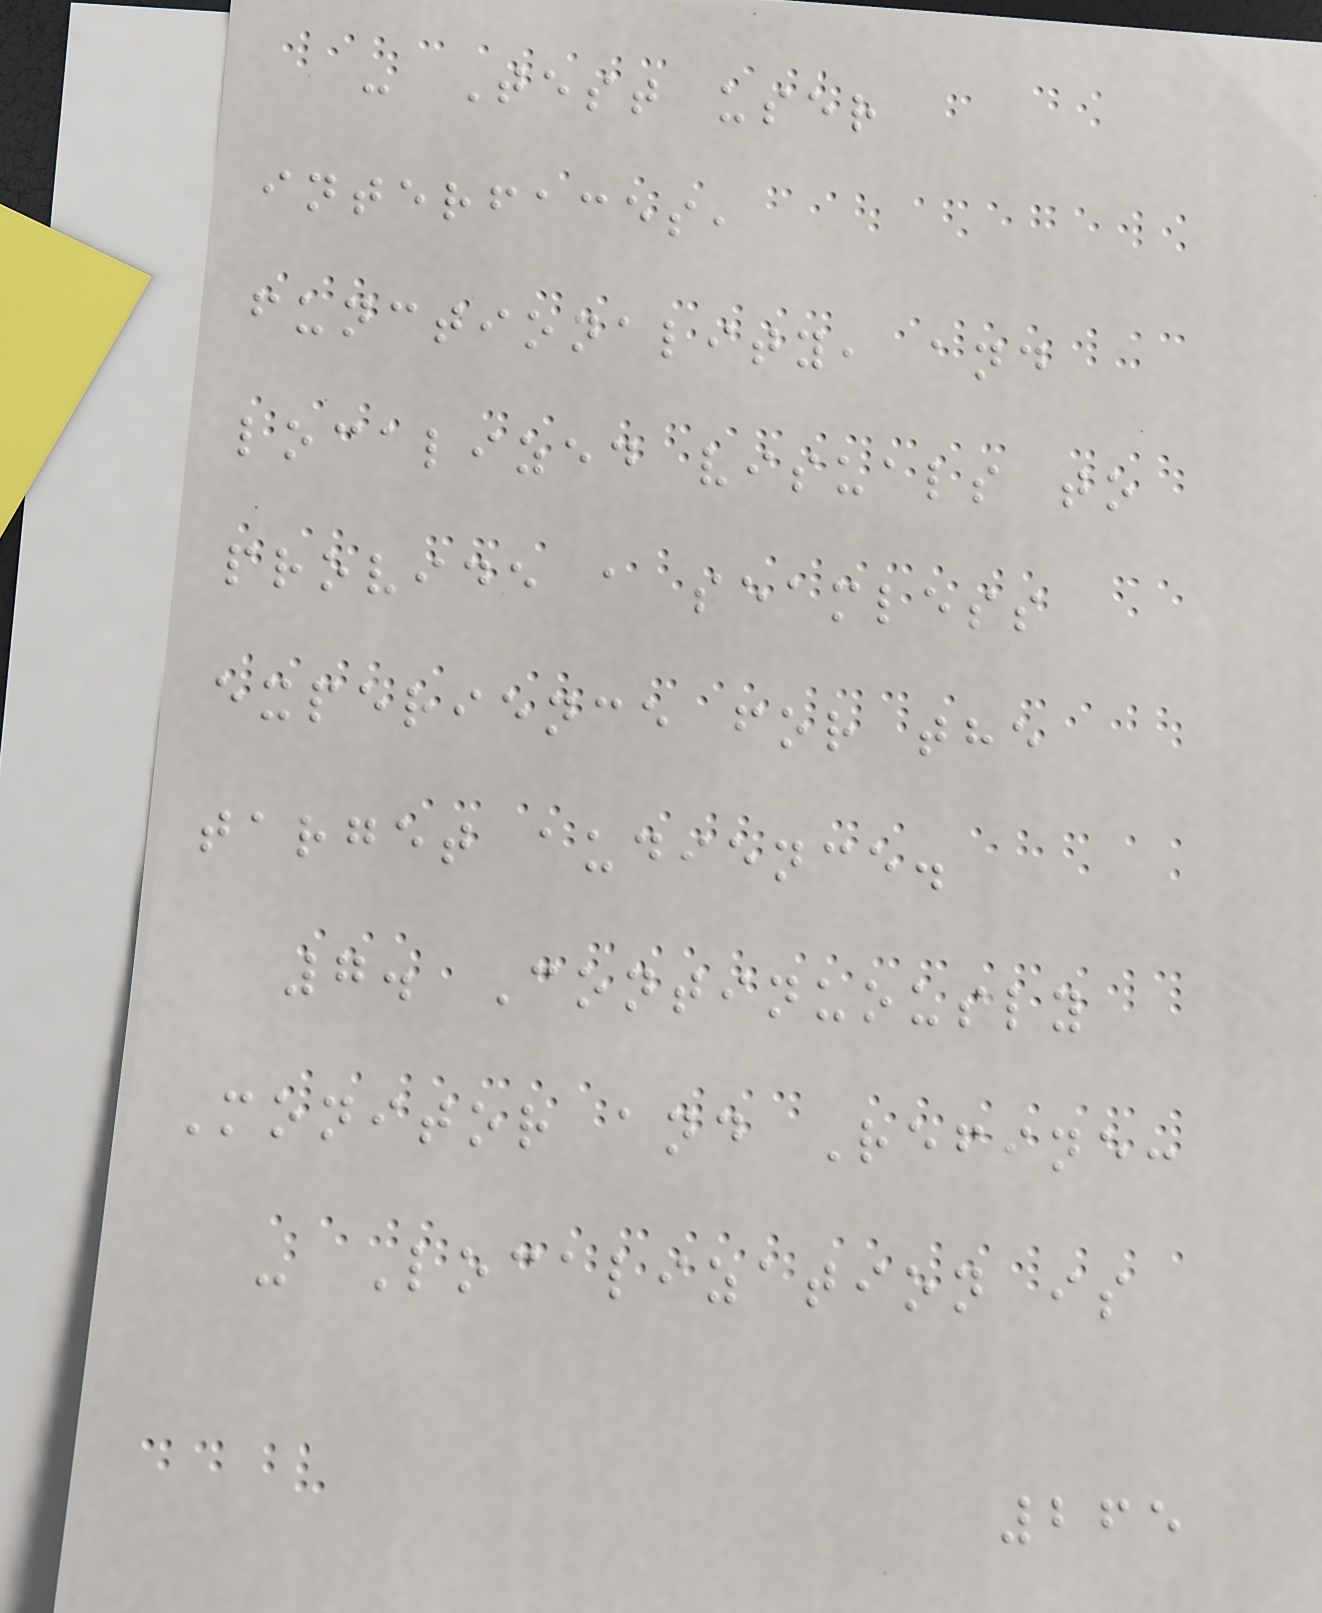- Test user
interfaces,
functionality, and
localized visuals to
provide a seamless
experience for the
target audience.
7. Continuously
Monitor and Refine:
- Localization is
265
